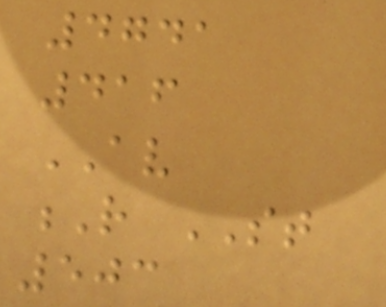4741
416
AV
R ST
503
